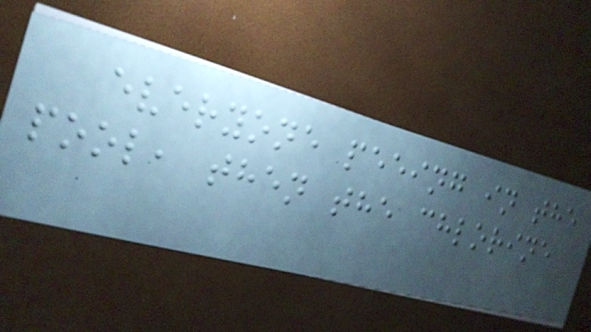everyone peeing in the
pool, then the chlorine
